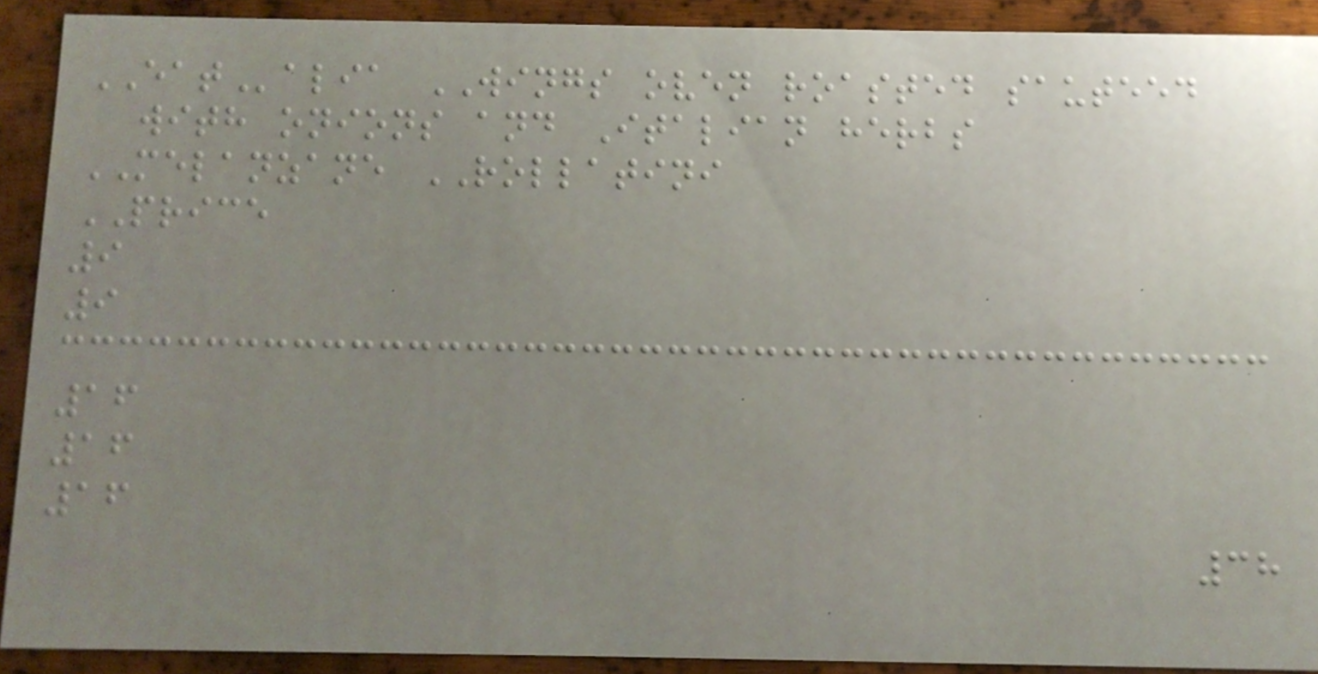EATalia WINGS oven roasted sauteed
with onions and Italian herbs
MELANZANE ROLLATINI
PRICE
9
9
16
16
16
38
